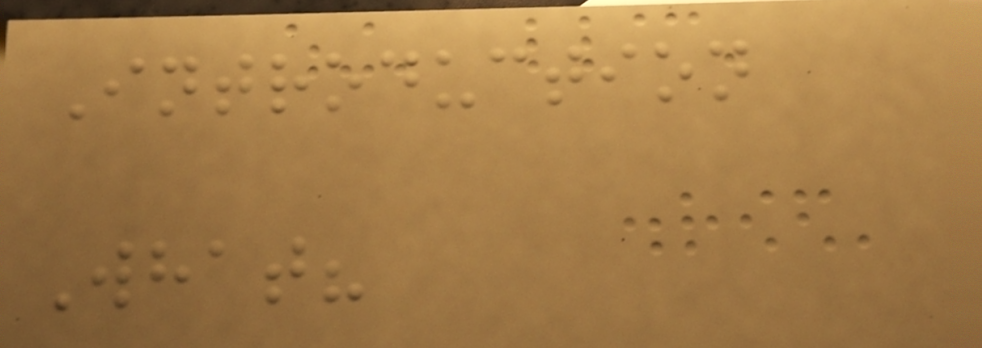Introduction
What?
